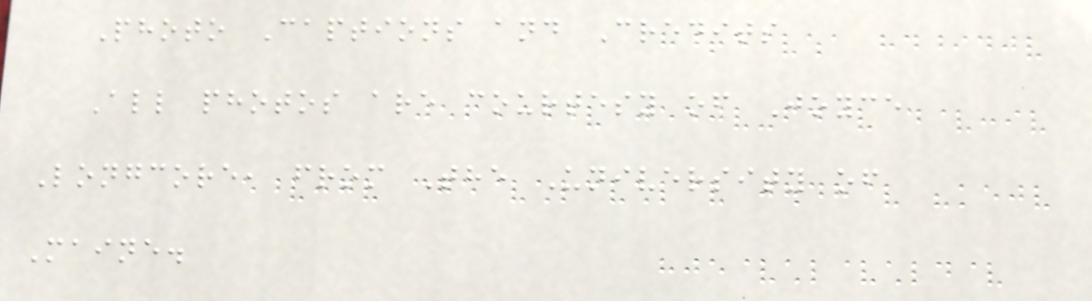Photo Captions and Credits
All photos are courtesy of Joyce
Longcore, from The University of
Maine.
